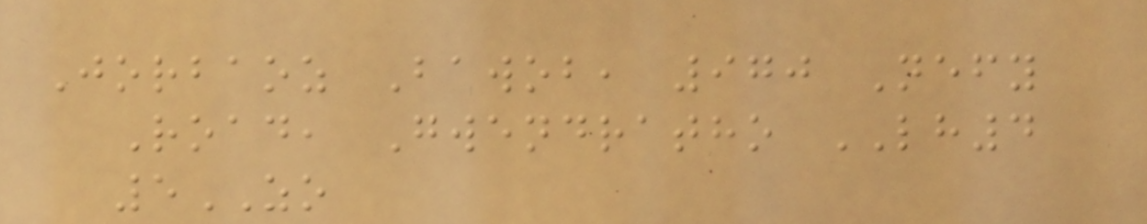Jorbaoz Bawob, 970 Nefy
Road, Gwendratho LH4
5ZO
